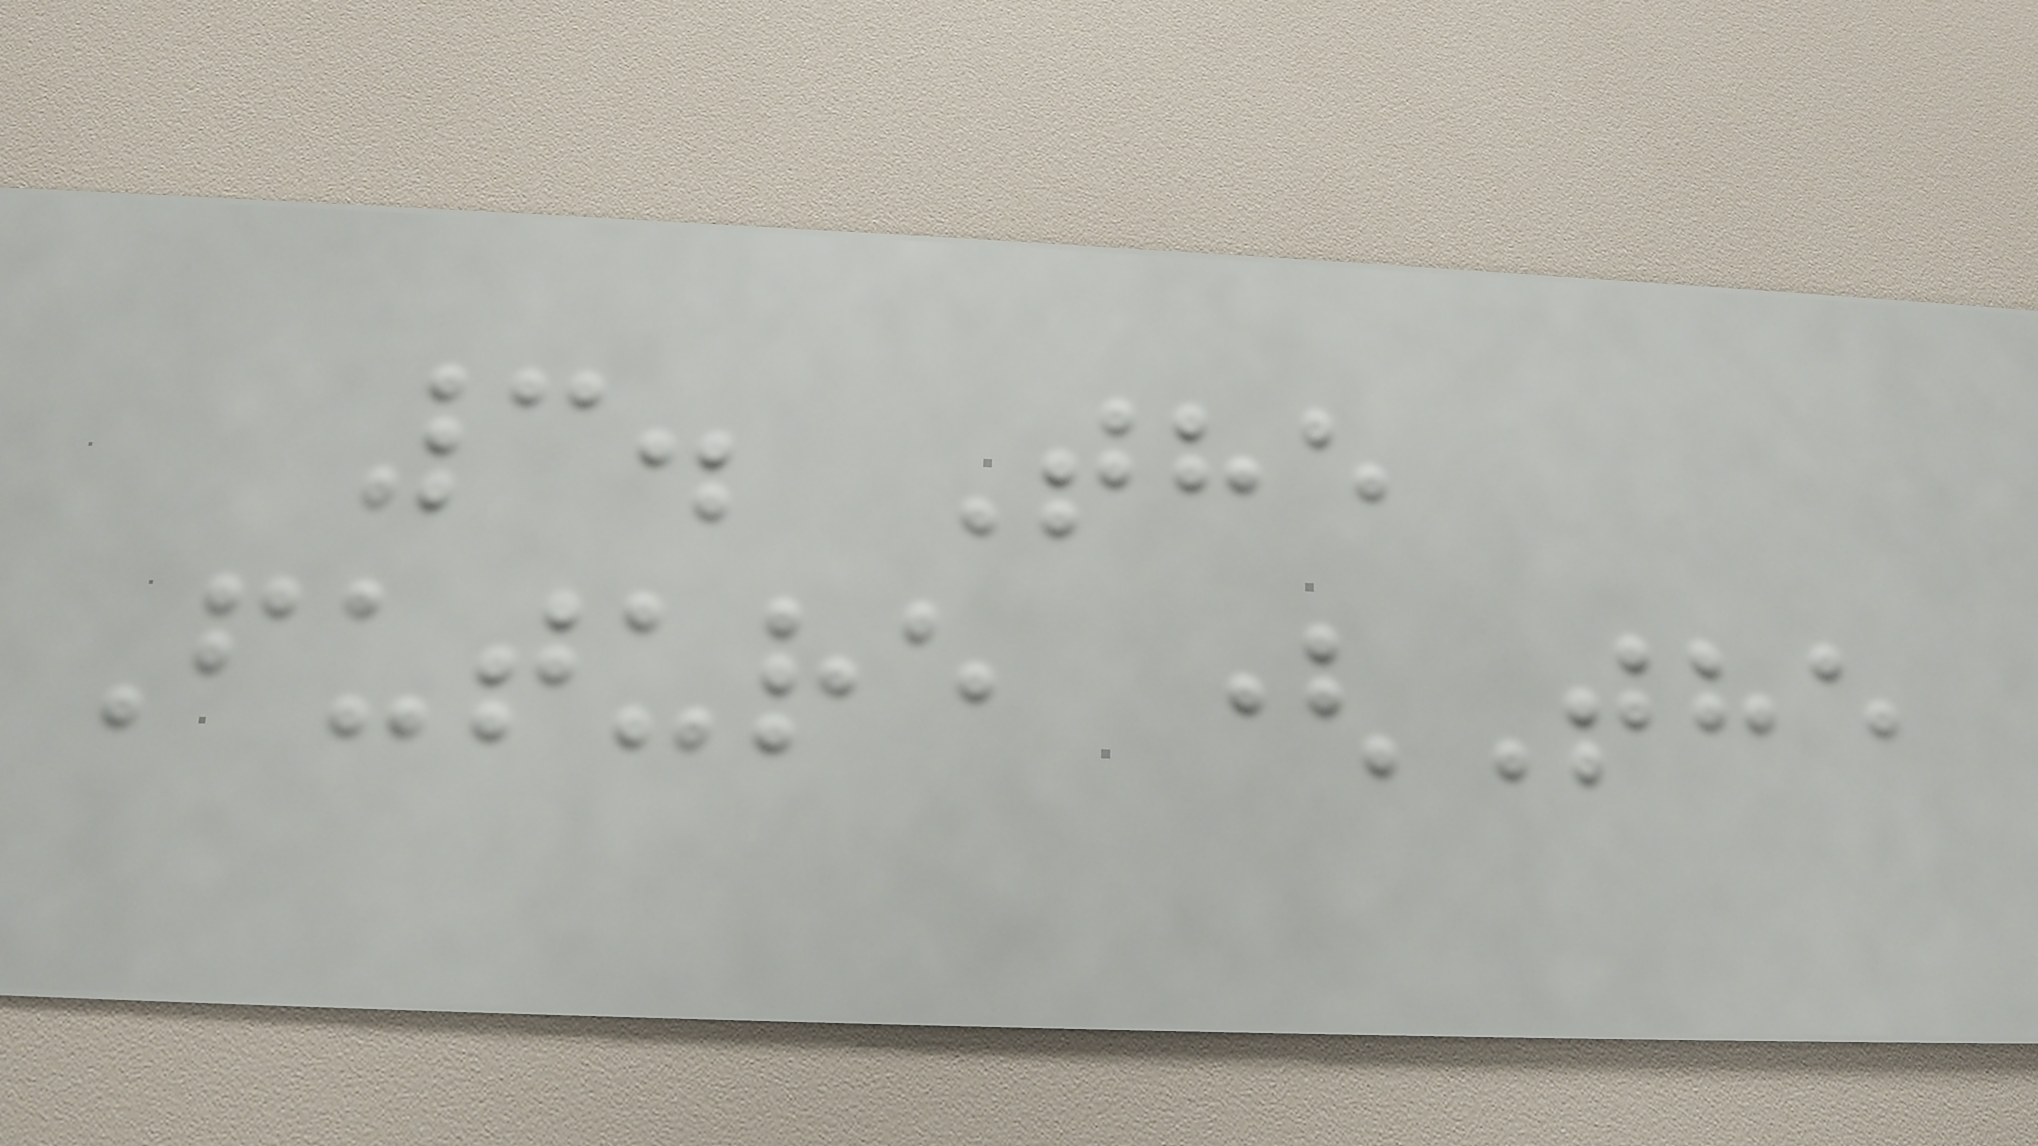3. The
Future (The
